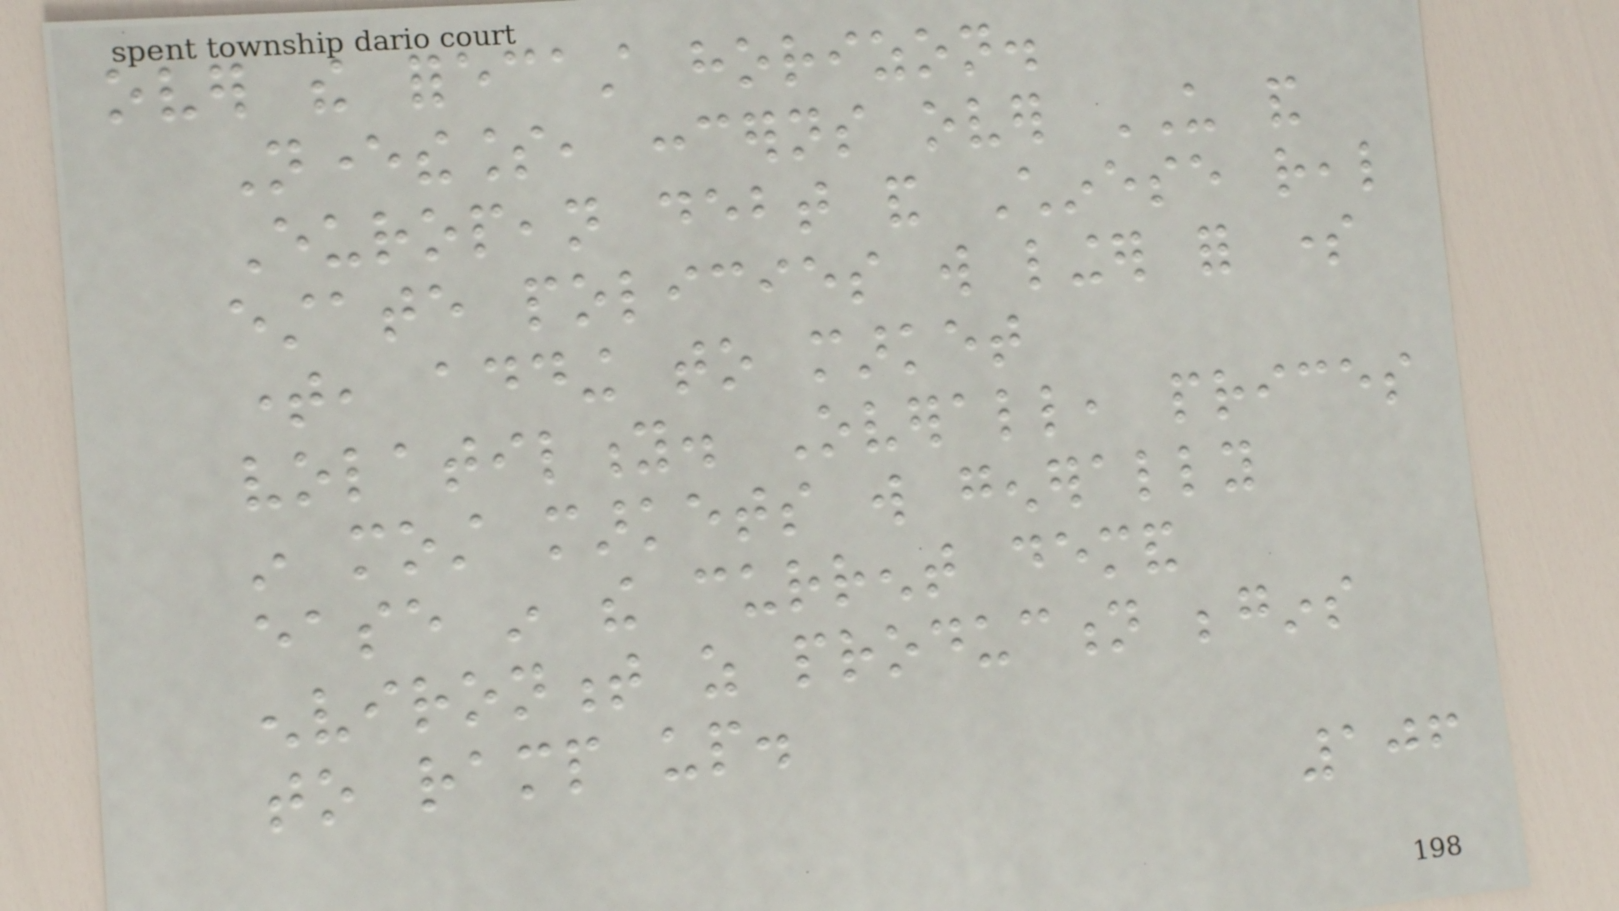over the forecast horizon.
Nevertheless, concerns over US and
European debt and Chinese real
estate policies will linger for some
time, adding to market
volatility. Overall, prices
in most markets will generally
ease in the current demand
environment as production begins
to ramp up.
106
